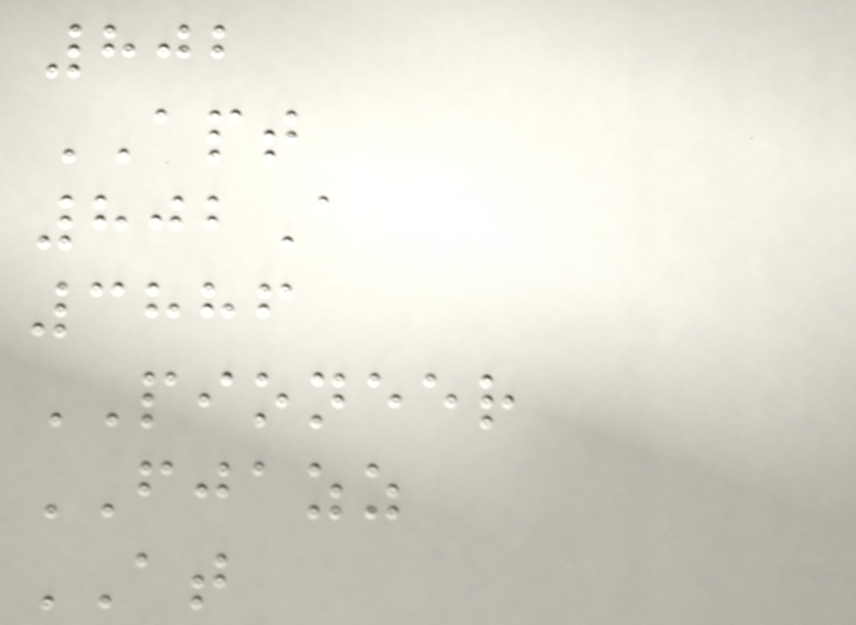802
APT
802A
3886
PIONEER
FJAZZ
AT
